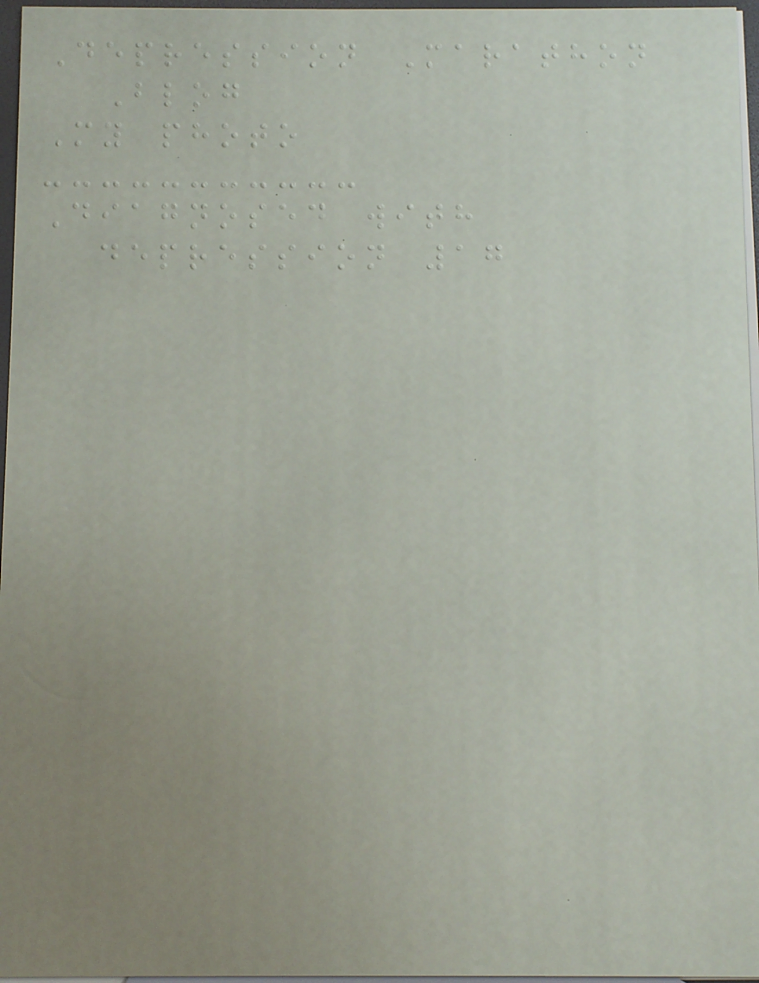Depression Marathon
Blog
My photo
Diagnosed with
depression 17
